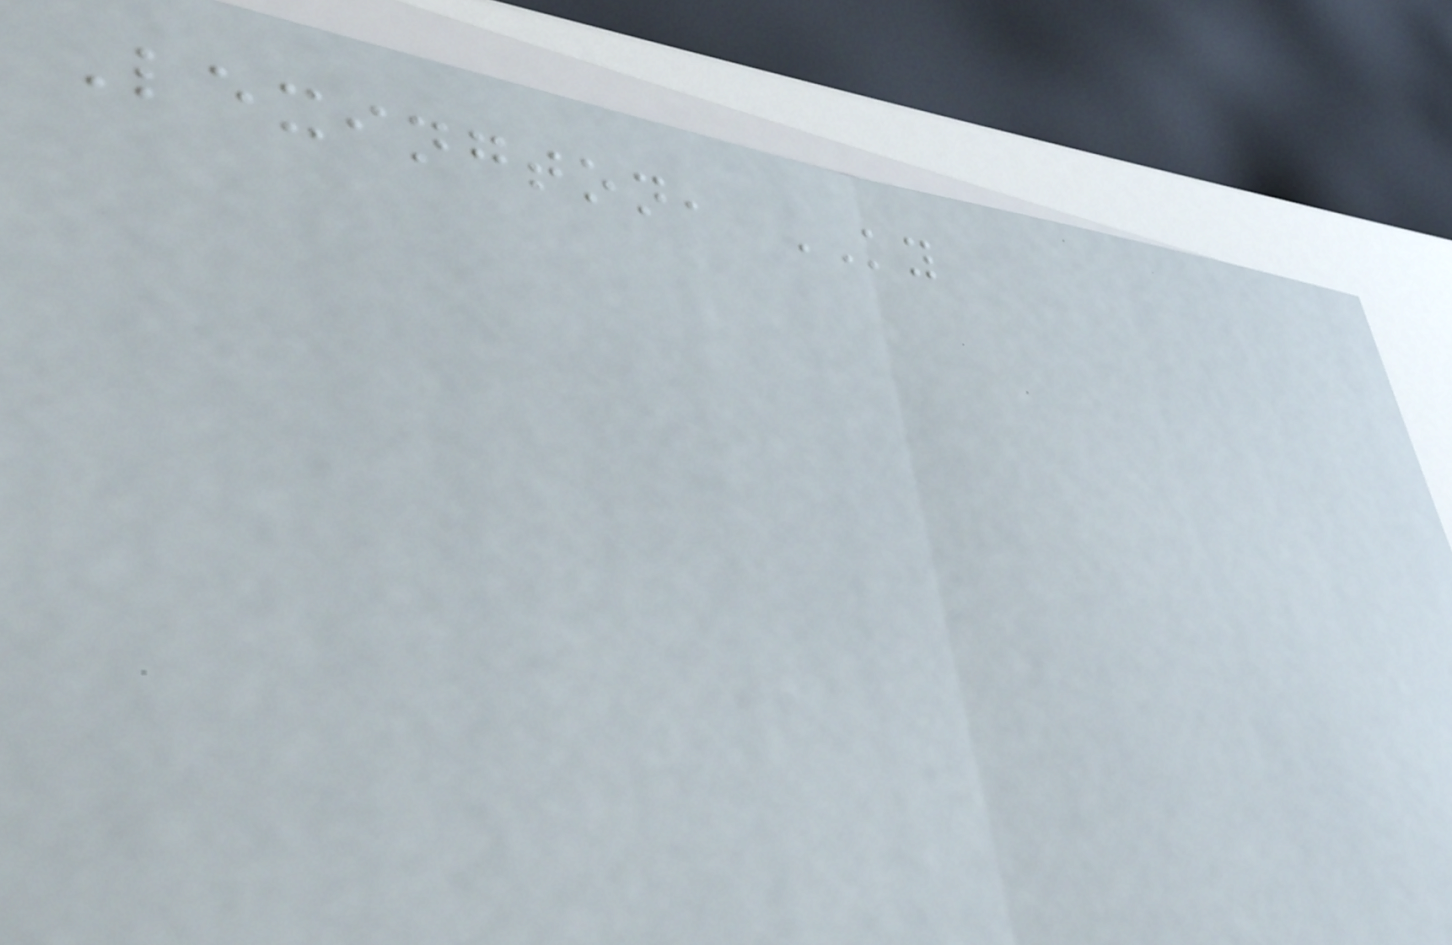Lexington, KY
